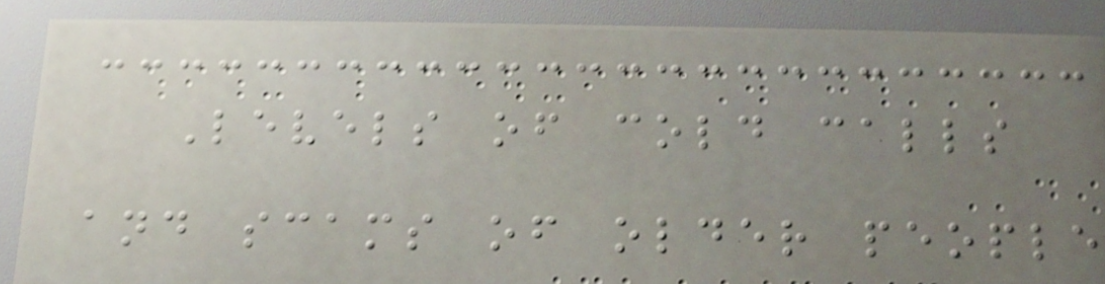Levels of cold calls
and scams of older people
